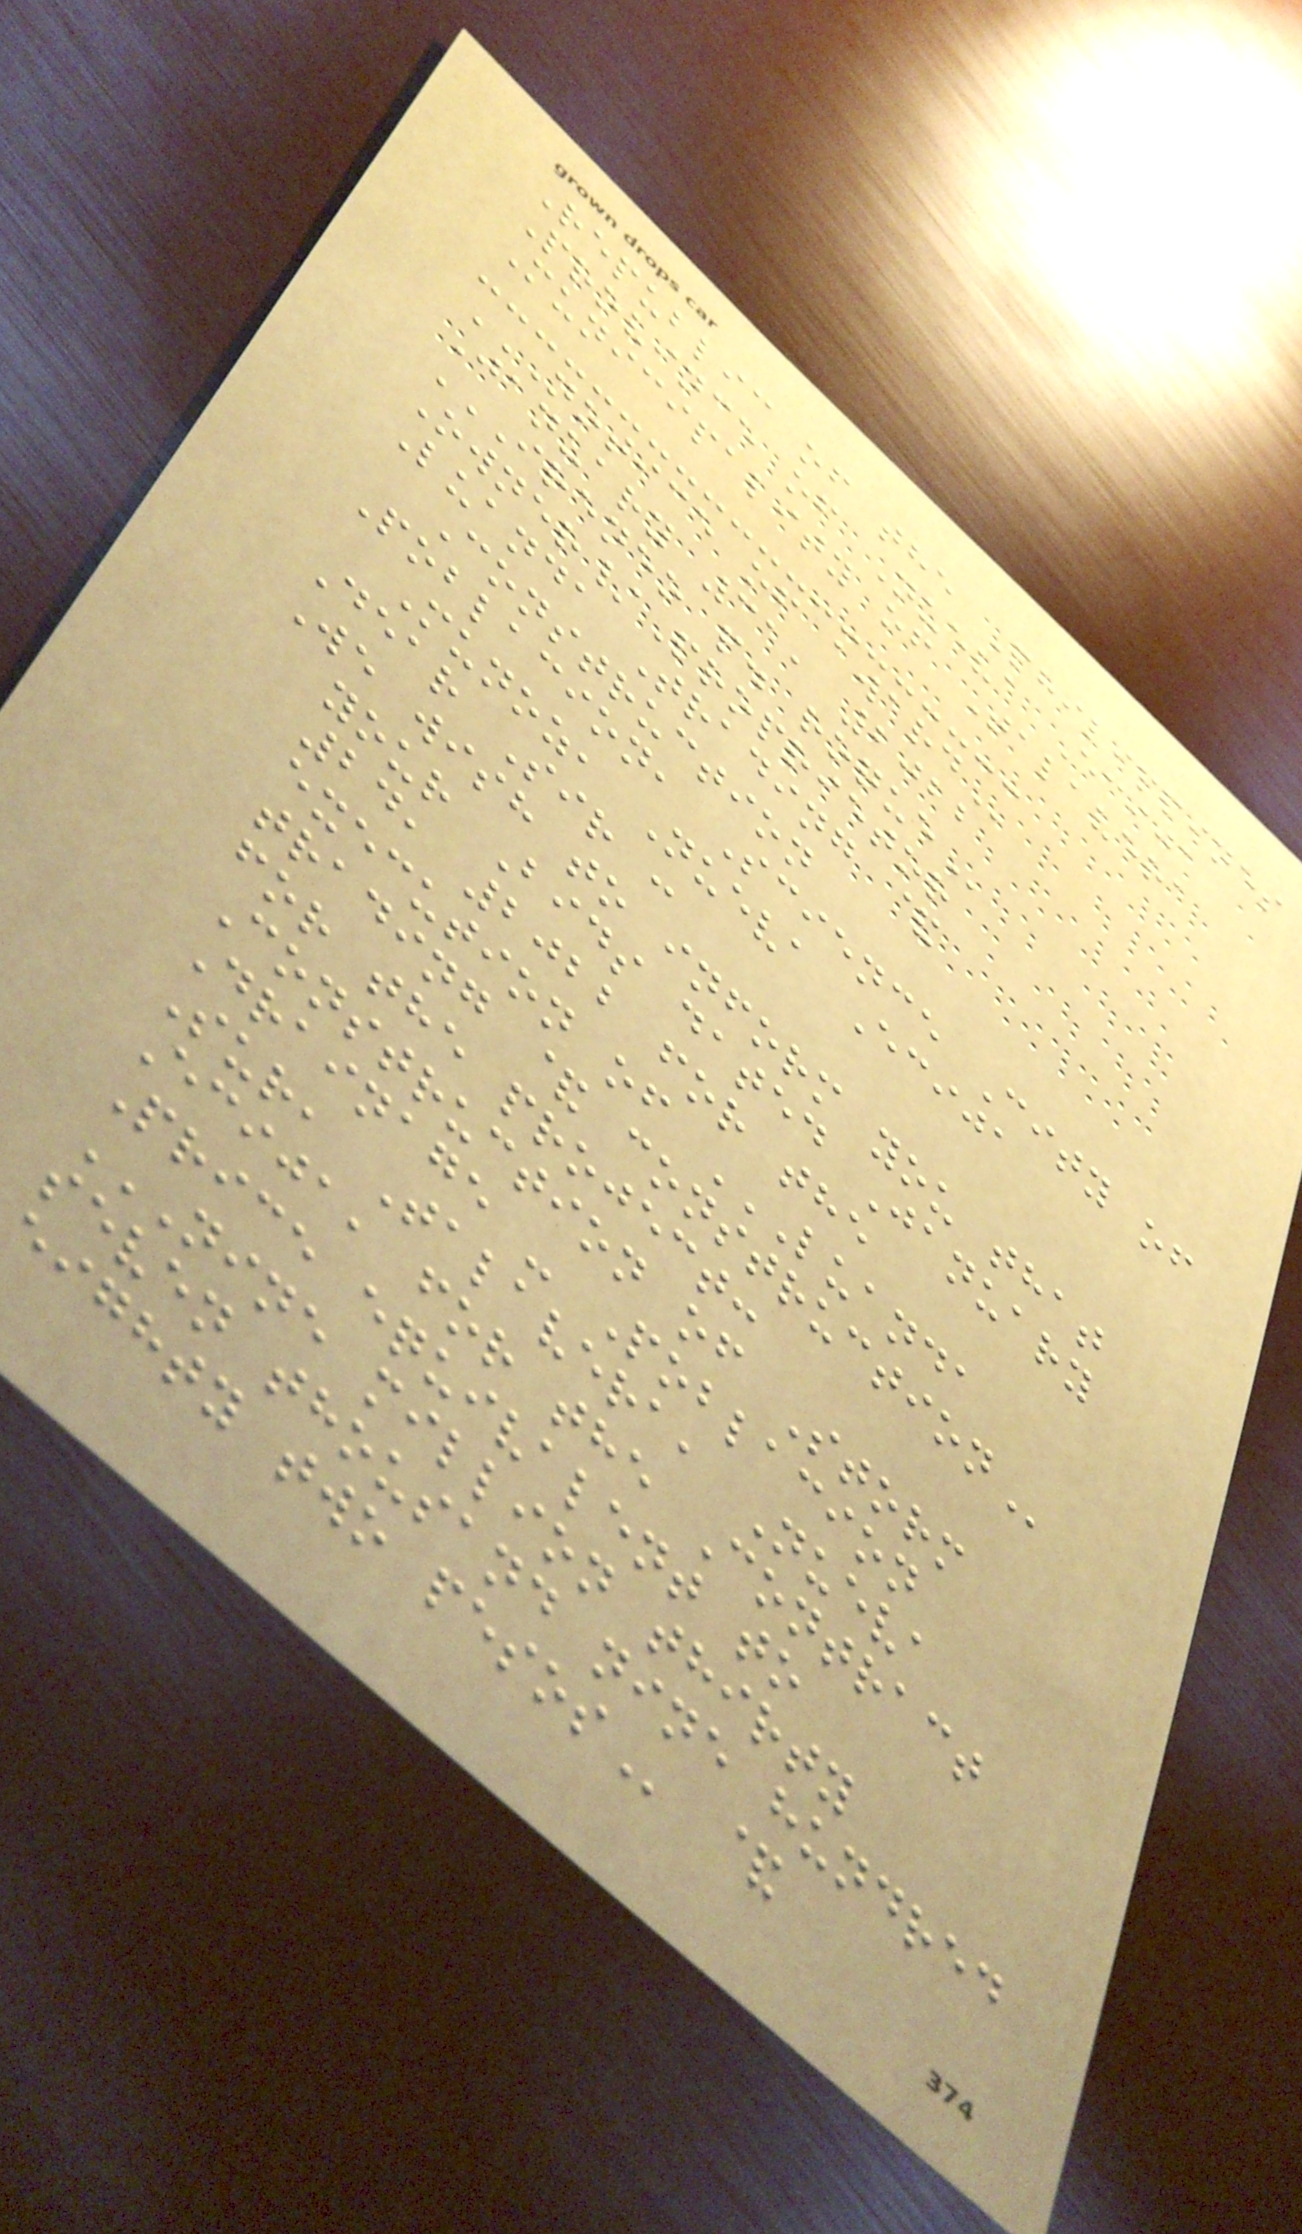Republic of the Philippines
Province of Nueva Ecija
Municipality of Talavera
NOTICE OF AWARD
January 31, 2022
IRENEO P. ROQUE
Owner/Proprietor
Luanda Trading &
Construction
Poblacion, Science City of
Munoz, Nueva Ecija
Dear Sir :
We wish to inform you that
your Bids dated January
24, 2022 for the
execution of LUANDA
TRADING & CONSTRUCTION
for the project:
Construction of Storm
Drainage - Poblacion
Sur, Talavera, Nueva
Ecija, for the Contract
Price equivalent to
NINE MILLION THIRTY
SEVEN THOUSAND NINE HUNDRED
EIGHTY TWO PESOS &
